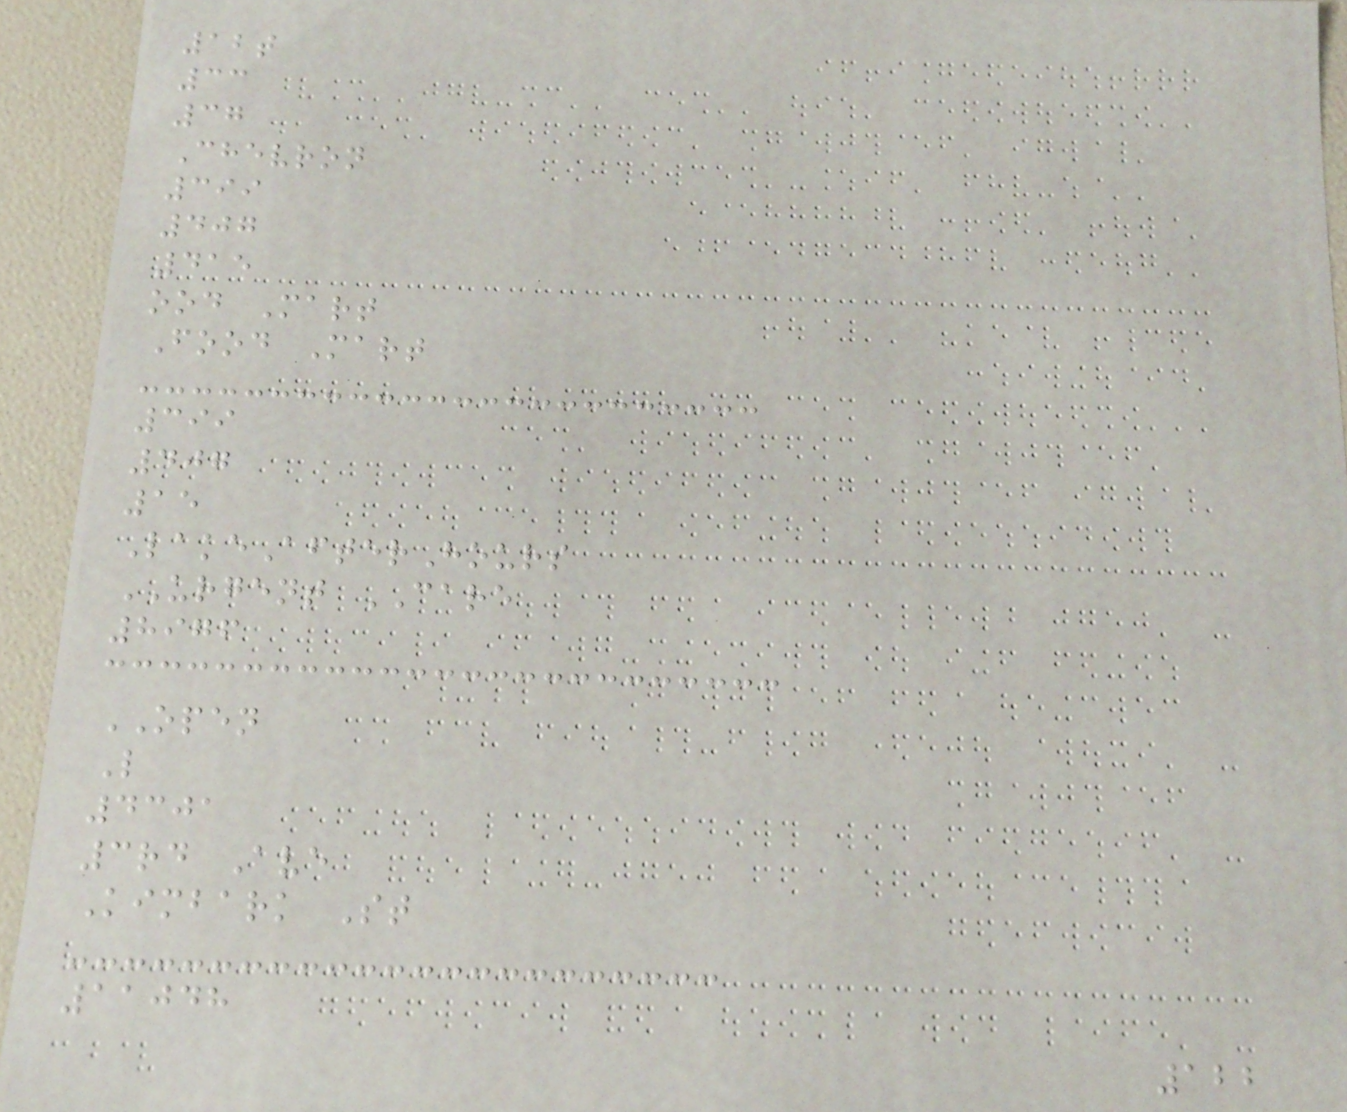12t
33
37
Chevron
399
407
415
ood Mart
Food Mart
399
407
15
LakeAfterHours
URGENT CARE
8976
OPEN
L
4301
3rd Ave
Kimbark St
11048
122
